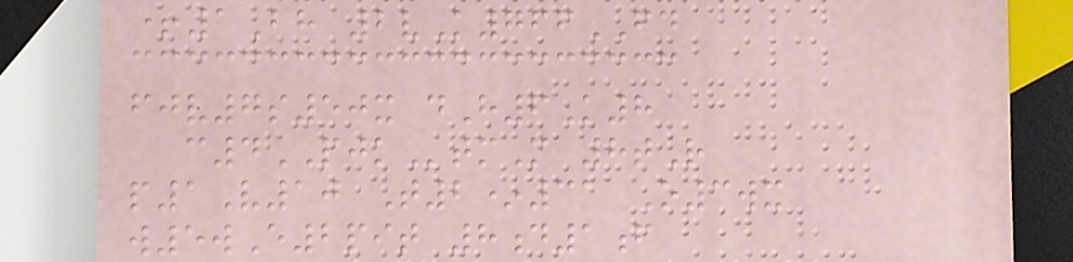+1Bh 2vK766FD
fjv7s50x dH6K8
c4PJKtmM 8tR
p1V10 T2*31 O3wx
w5wE2pit 8d1f
